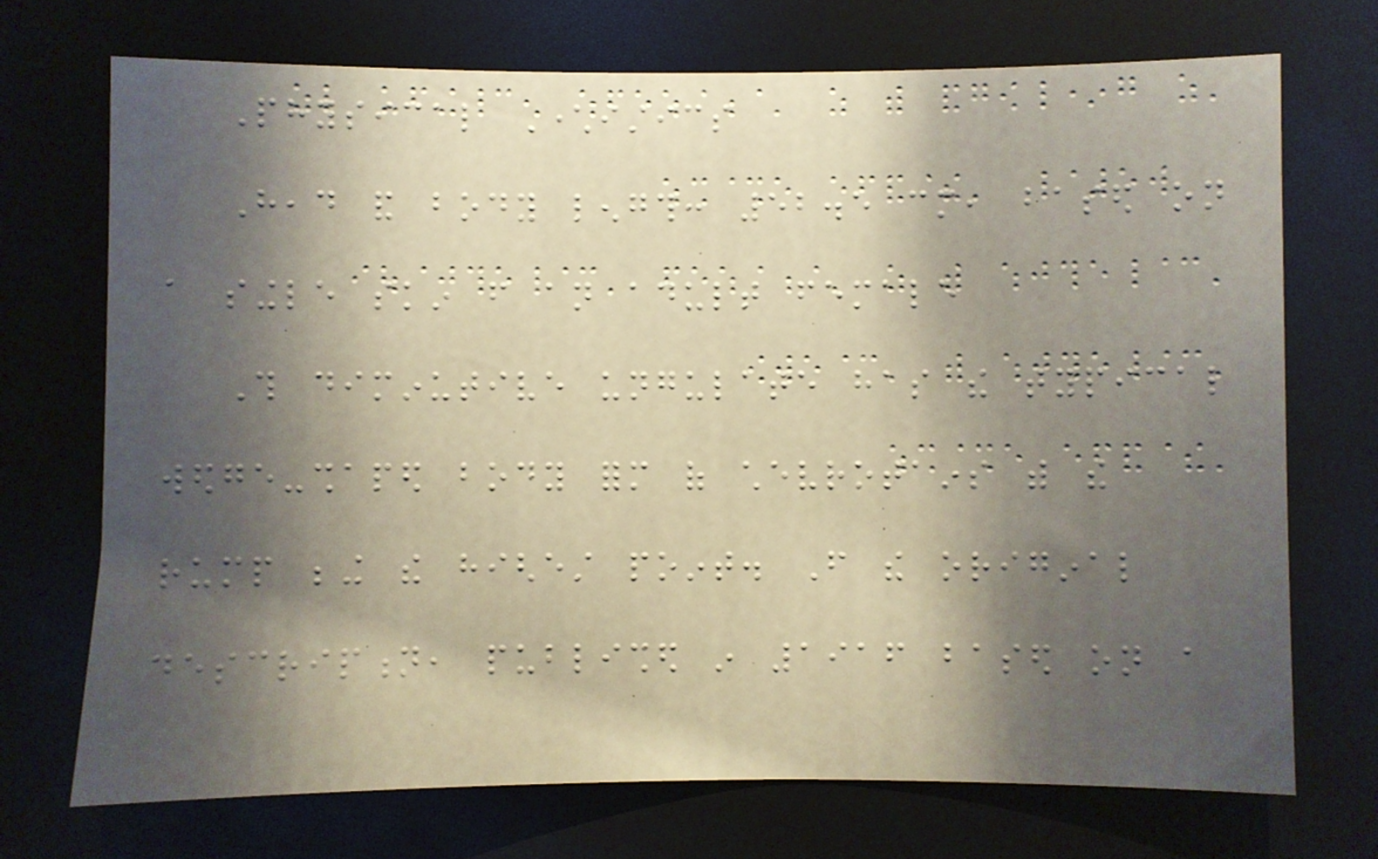Physical Characteristics
Head and body length: 52.5 cm, based on
a single skin from an adult female
This diminutive ungulate has the typical
wedge-shaped body form of chevrotains with the
rump being the highest point. From the original
description, published in 1916 based on a
